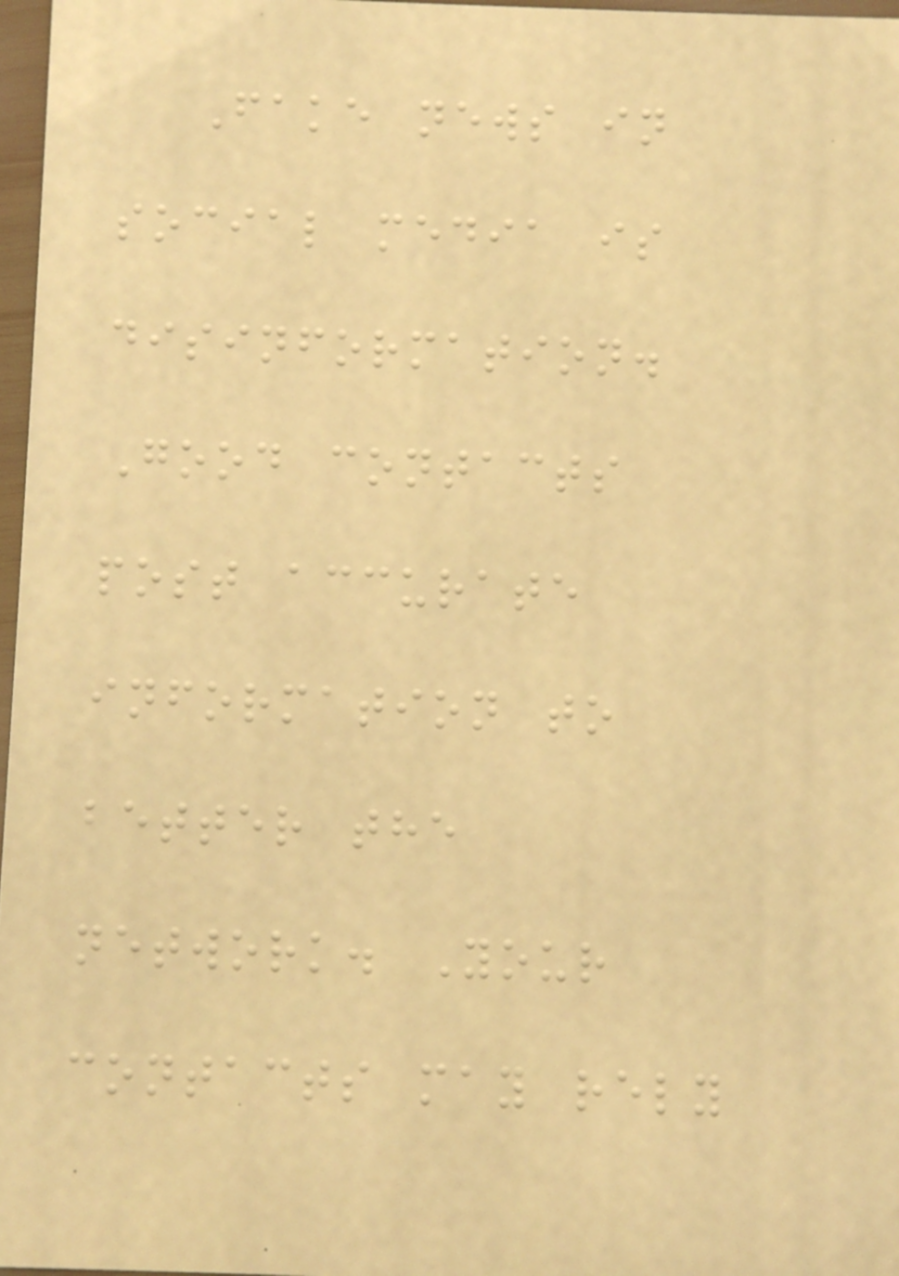Fake news in
social media is
disinformation.
Good contacts
post accurate
information to
better the
network. Your
contacts may rely
